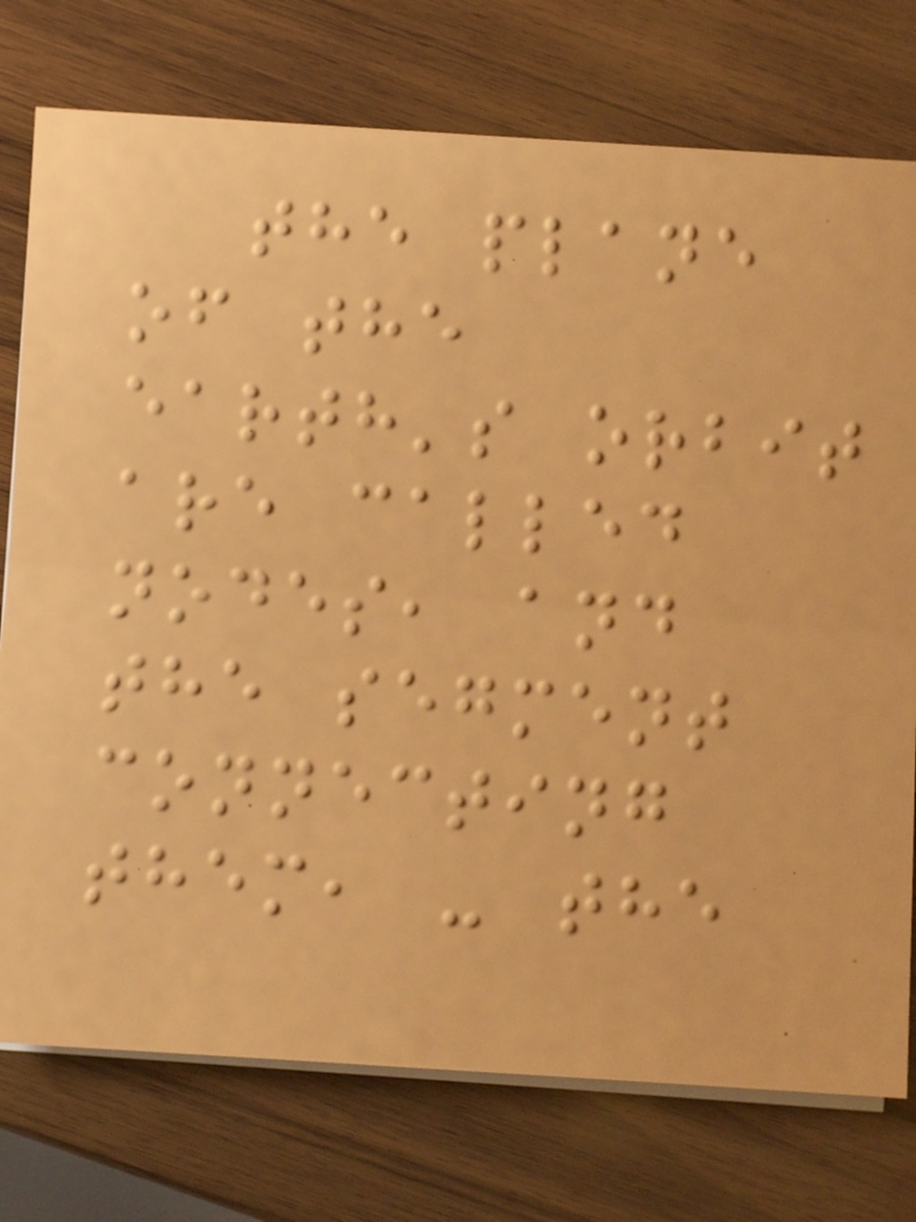the plane
of the
earth's orbit
are called
nodes, and
the segment
connecting
them, - the
